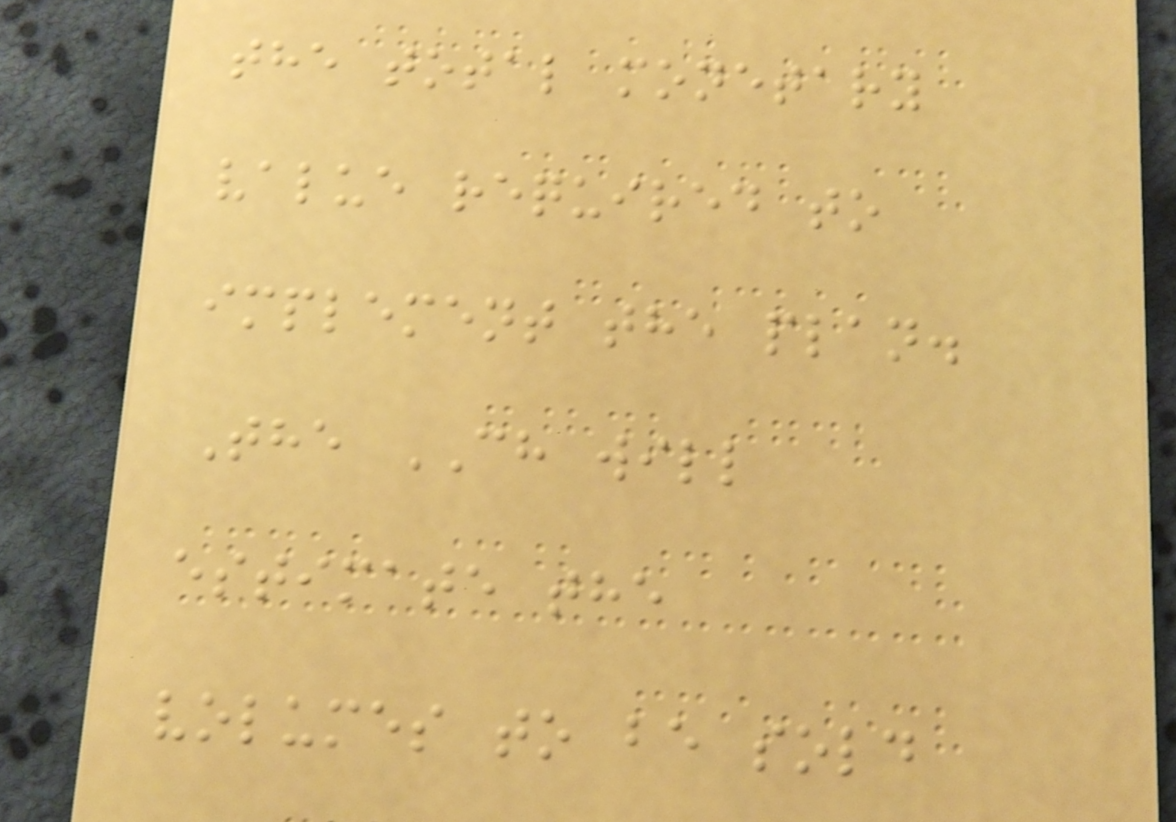the total monetary
value required to
implement the plan.
The CH will
estimate the
volumes to be sold
